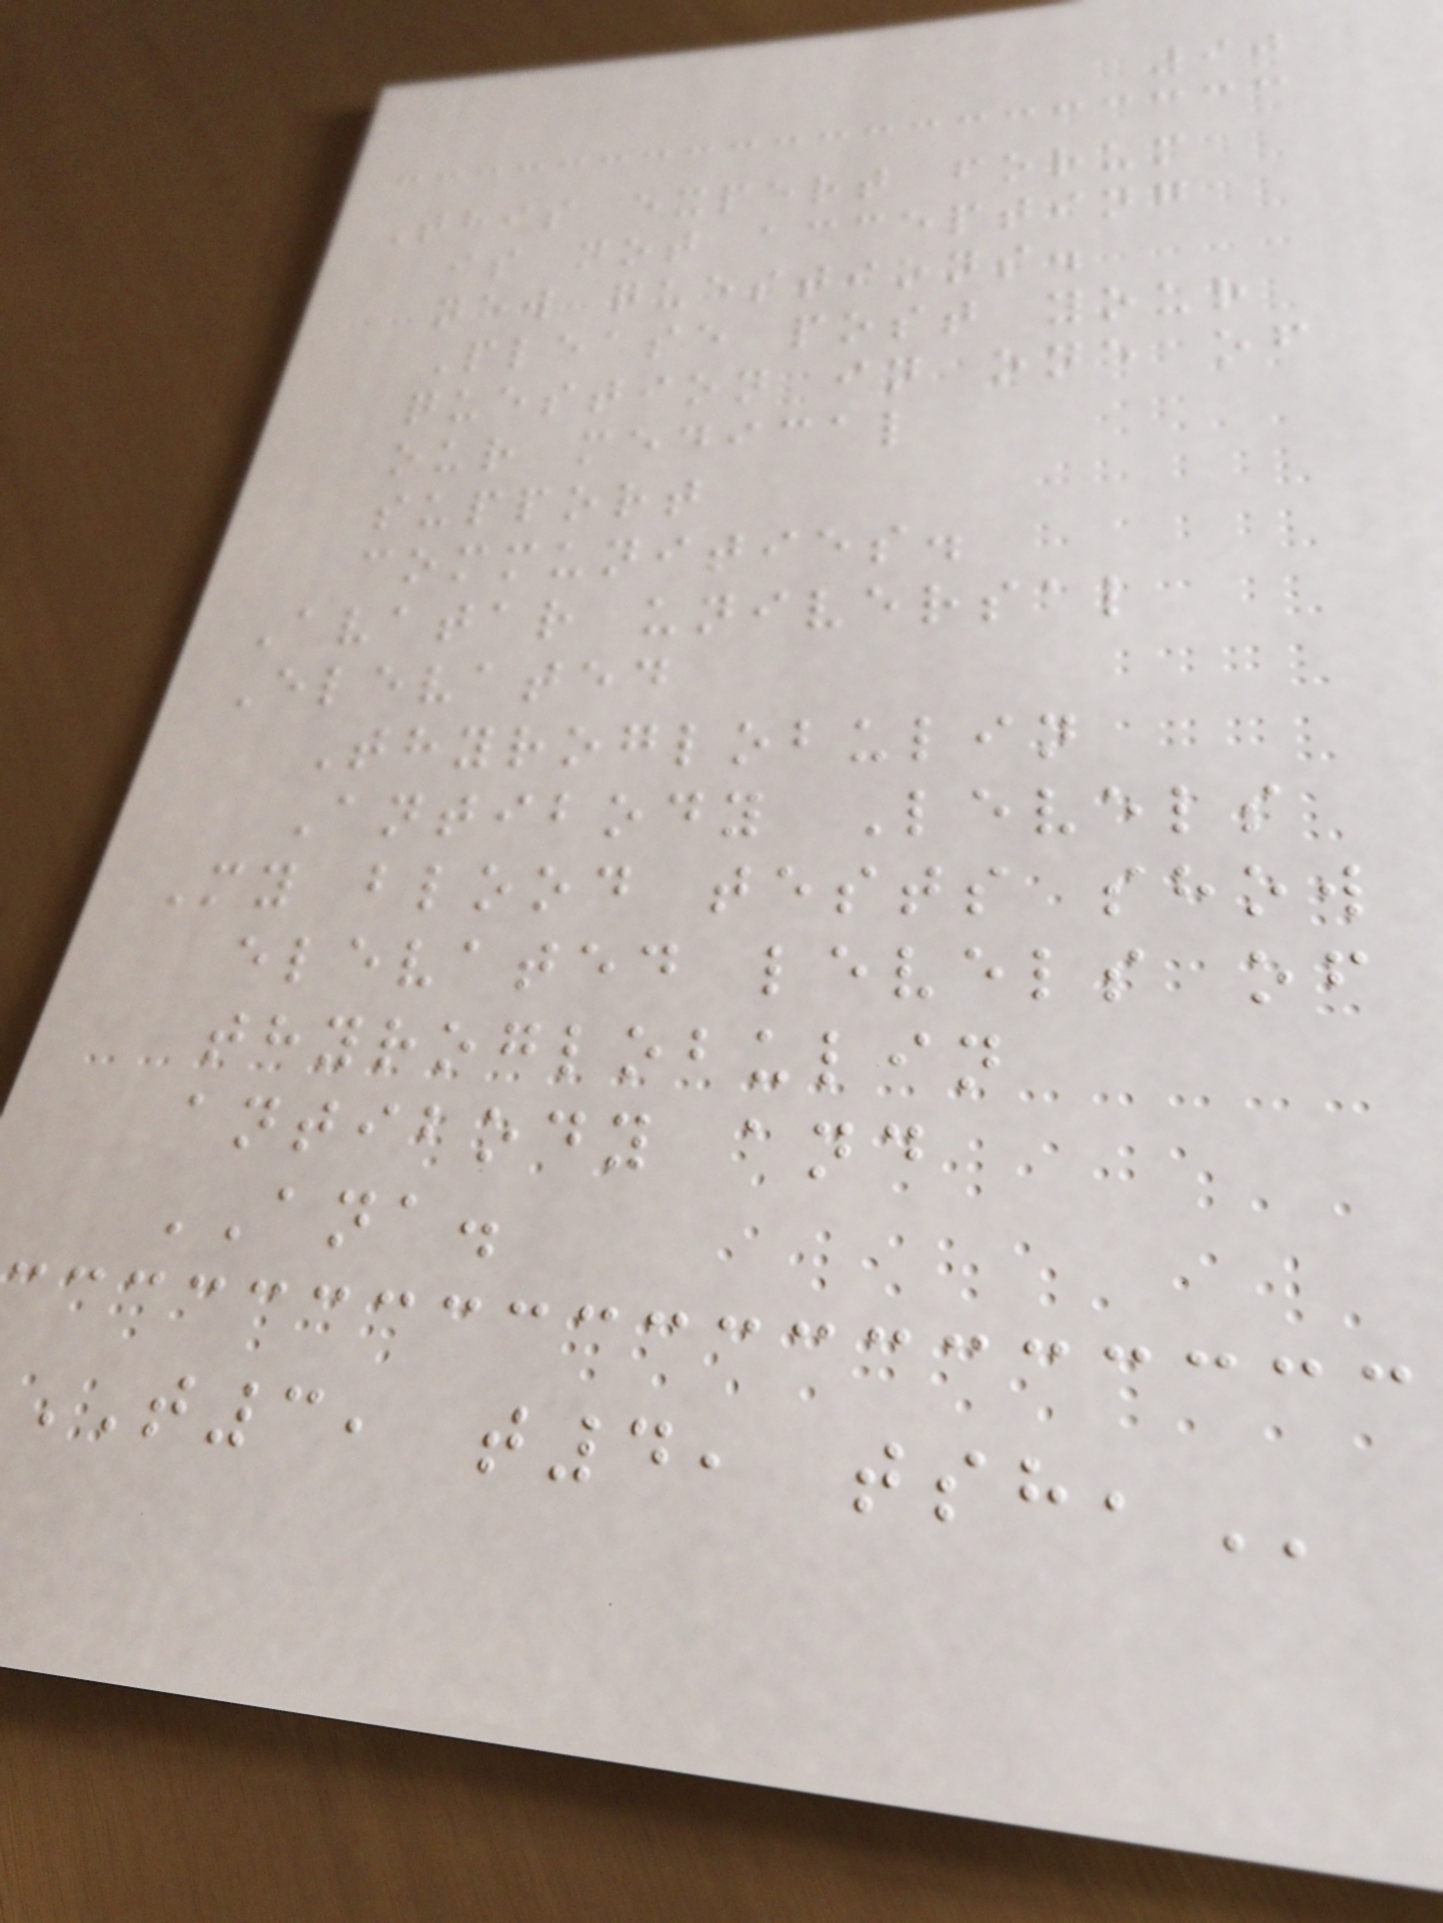90
This expert forum
is not accepting
new questions.
Please post your
question in one of
our medical
support
communities.
Avatar universal
Elevated
Thyroglobulin
Antibody Levels
My blood tests show
elevated levels of
thyroglobulin
antibody and
ANA.
T3, t4,
